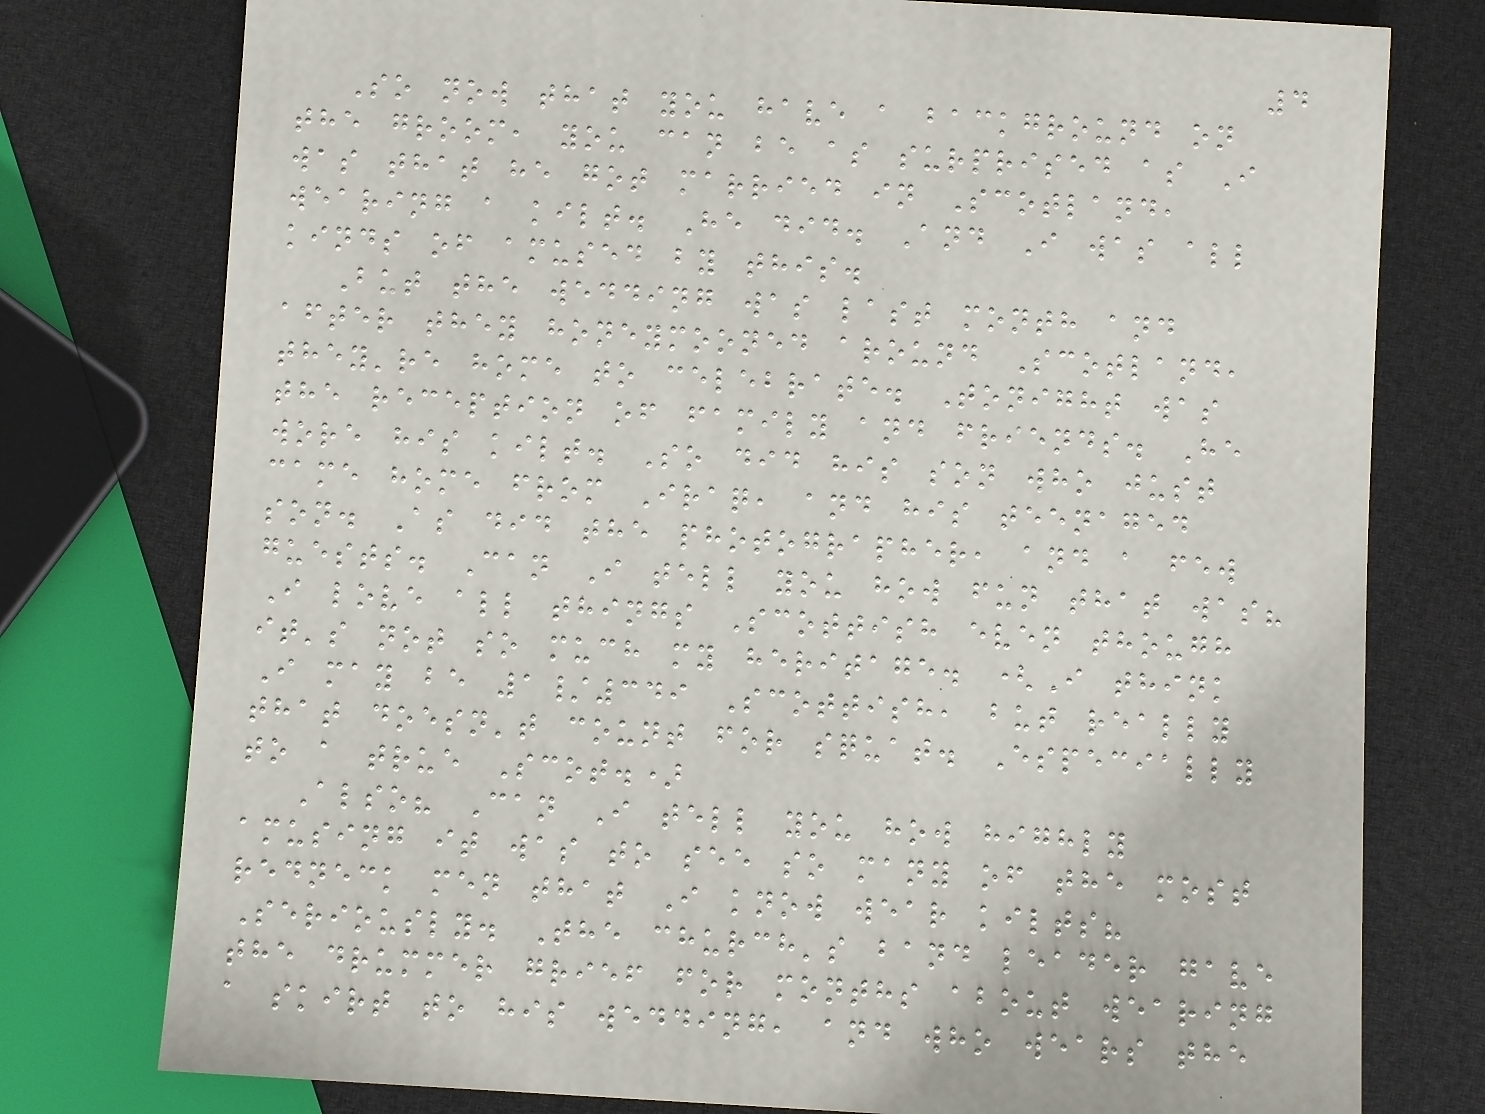4
So now that you have a background on
the groom, you can be as surprised as I
was that he got married in Scotland,
wearing a kilt. He did. And I was all
kinds of amused by this.
But the wedding was last month and
after they honeymooned around Scotland,
they're home to celebrate. Tonight was
the reception of family and friends. He
wore his kilt. So did his son who just
came home from Iraq, and his teenaged
son. As did the photographer, and a few
guests. Can I tell you how fun that was?
I love all things Scottish even though
it's not so much my heritage. (I think
I may be 1/349 Scottish, but really
that doesn't count for squat. Especially
to a true Scot.)
Also? Can I tell you how highly
amusing it was to see so many of the most
redneck men that I know wear kilts?
Seriously. The church's band leader gave
the drummer grief for months about wearing
a skirt to his wedding, and who wears the
